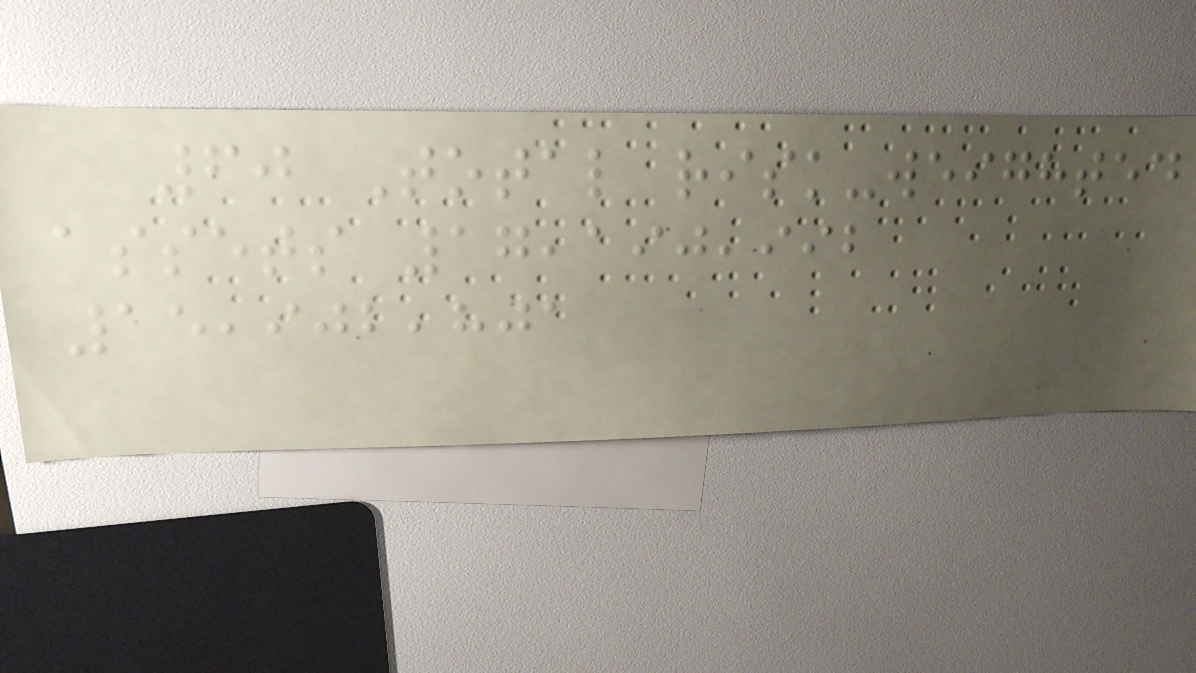60 Total risk-weighted
assets 17,190,992
15,902,801
